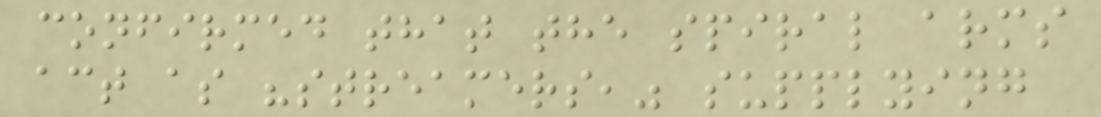confirmed that the spiral arms
act as "streamers," supplying
